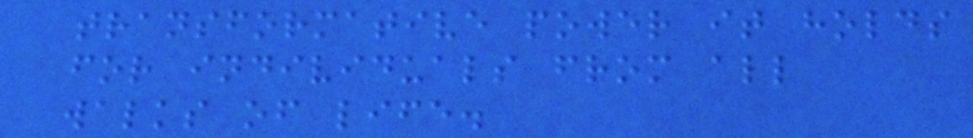transformative power it holds
for individuals from all
walks of life.
